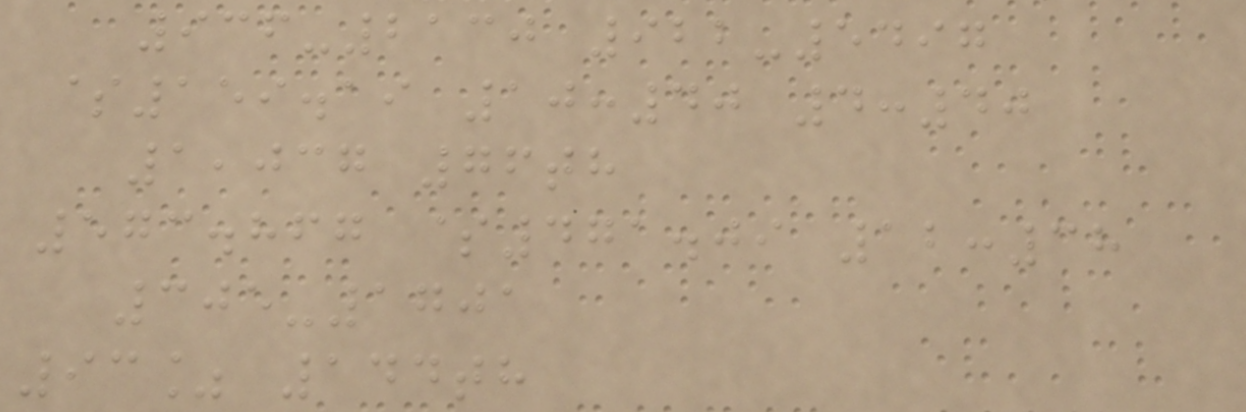936-2130 922-5497
$159.19 10:40 4:40
1,037 76th
573.867 $471.09 12:38
305-1701
93% 144th
